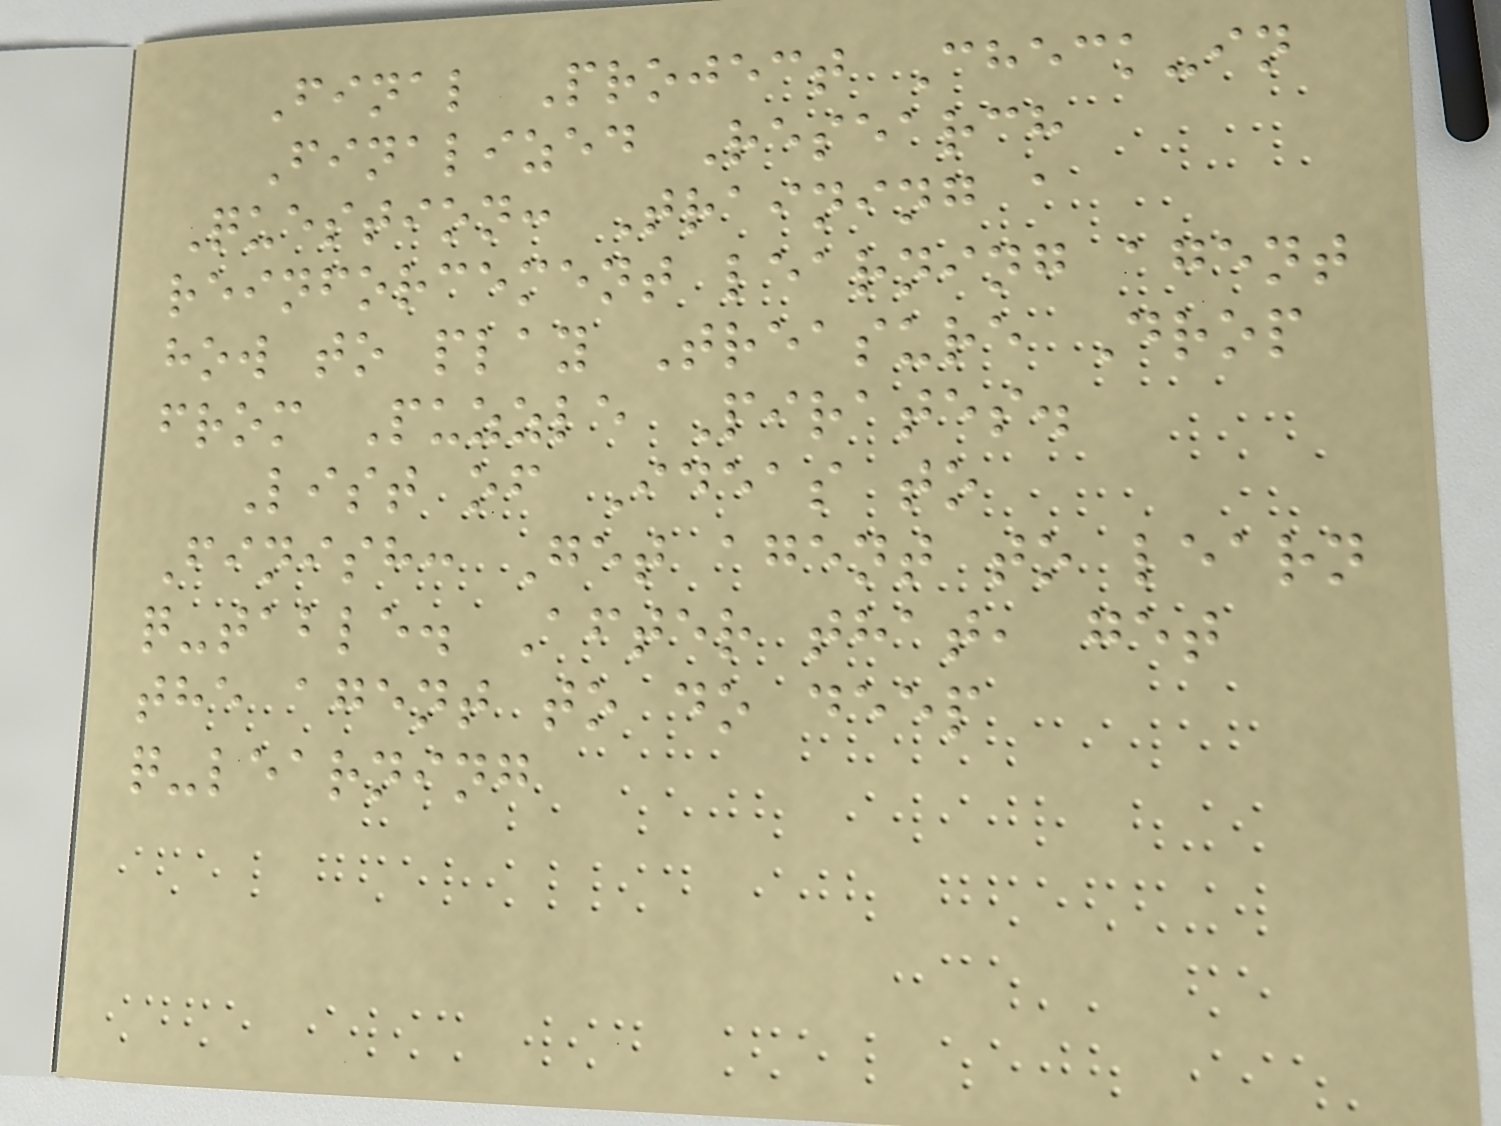Final Project Check-in
Finalized Research
Question: Training a
reinforcement learning agent
how to play Treasure Drop
from Puzzle Pirates.
List of Ideas to
Finish: Get agent to learn
q-table. After that, get
the agent to do deep
q-learning
